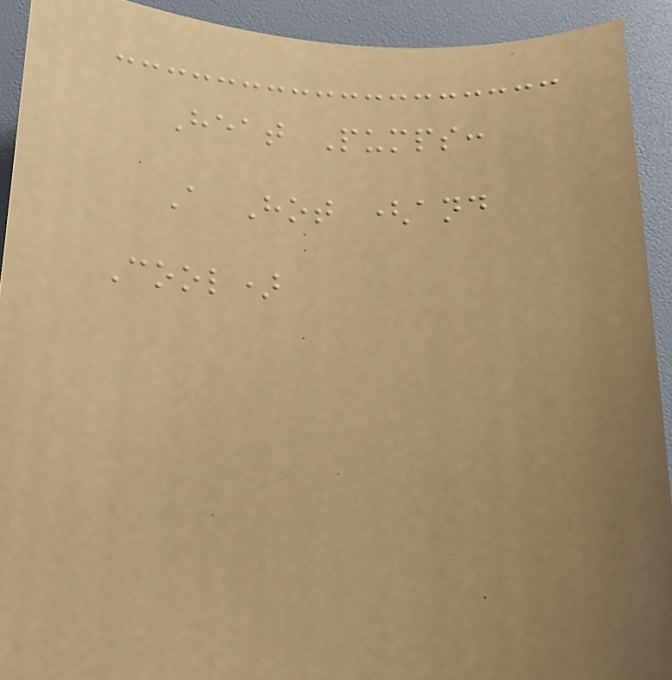Heat Pumps:
A Hot (and
Cool)
